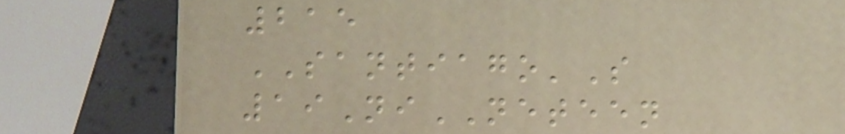215
SANTIAGO'S
19NiNETEEN
